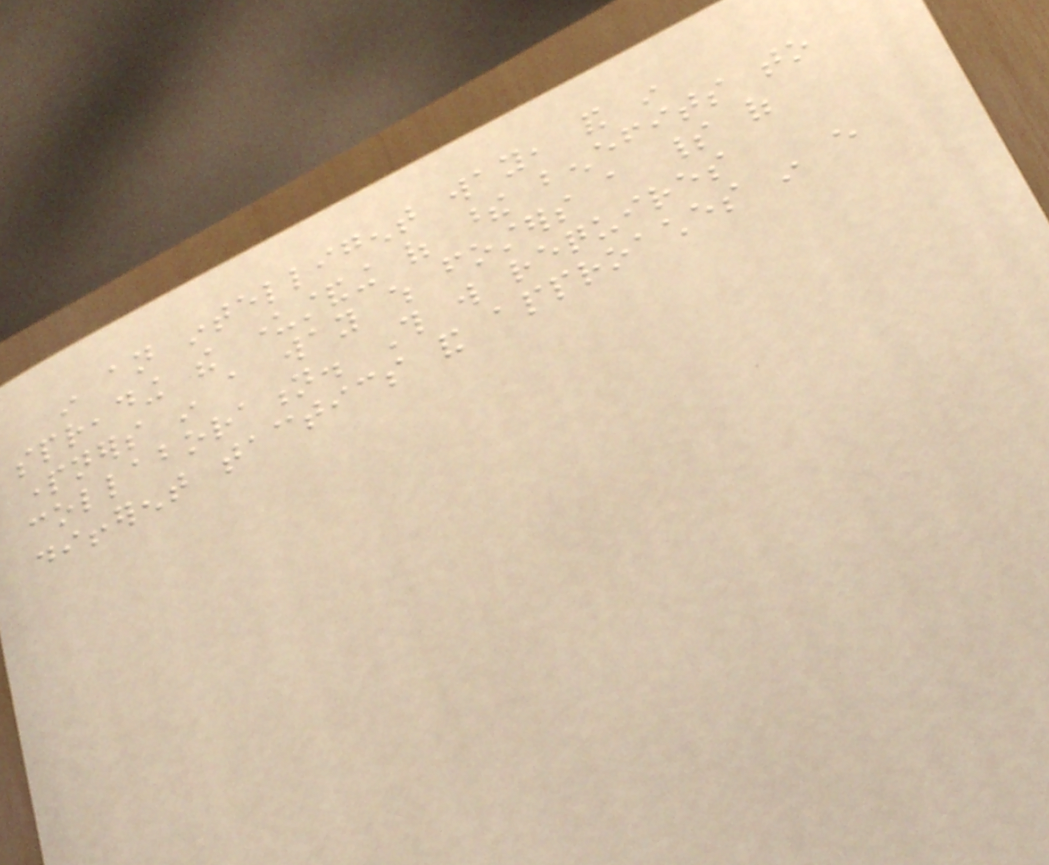in an intelligent way, and in
spreading the understanding of these benefits to
partners in a way which fosters a spirit of
collaboration. This will requires
different tactics and approaches in every
